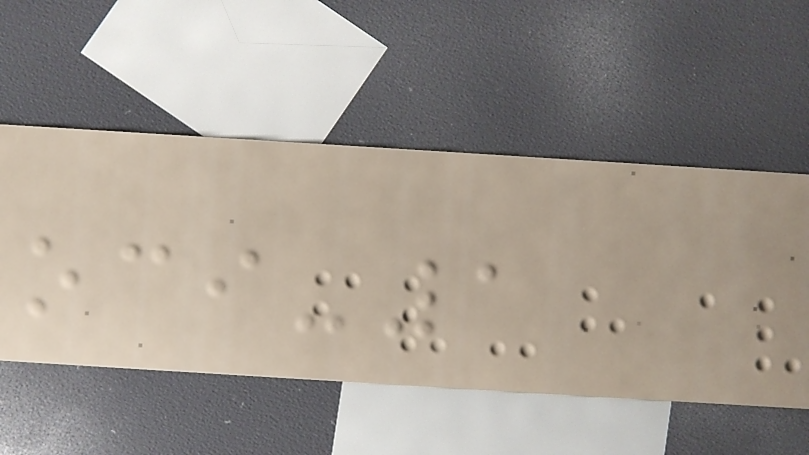oci-1
